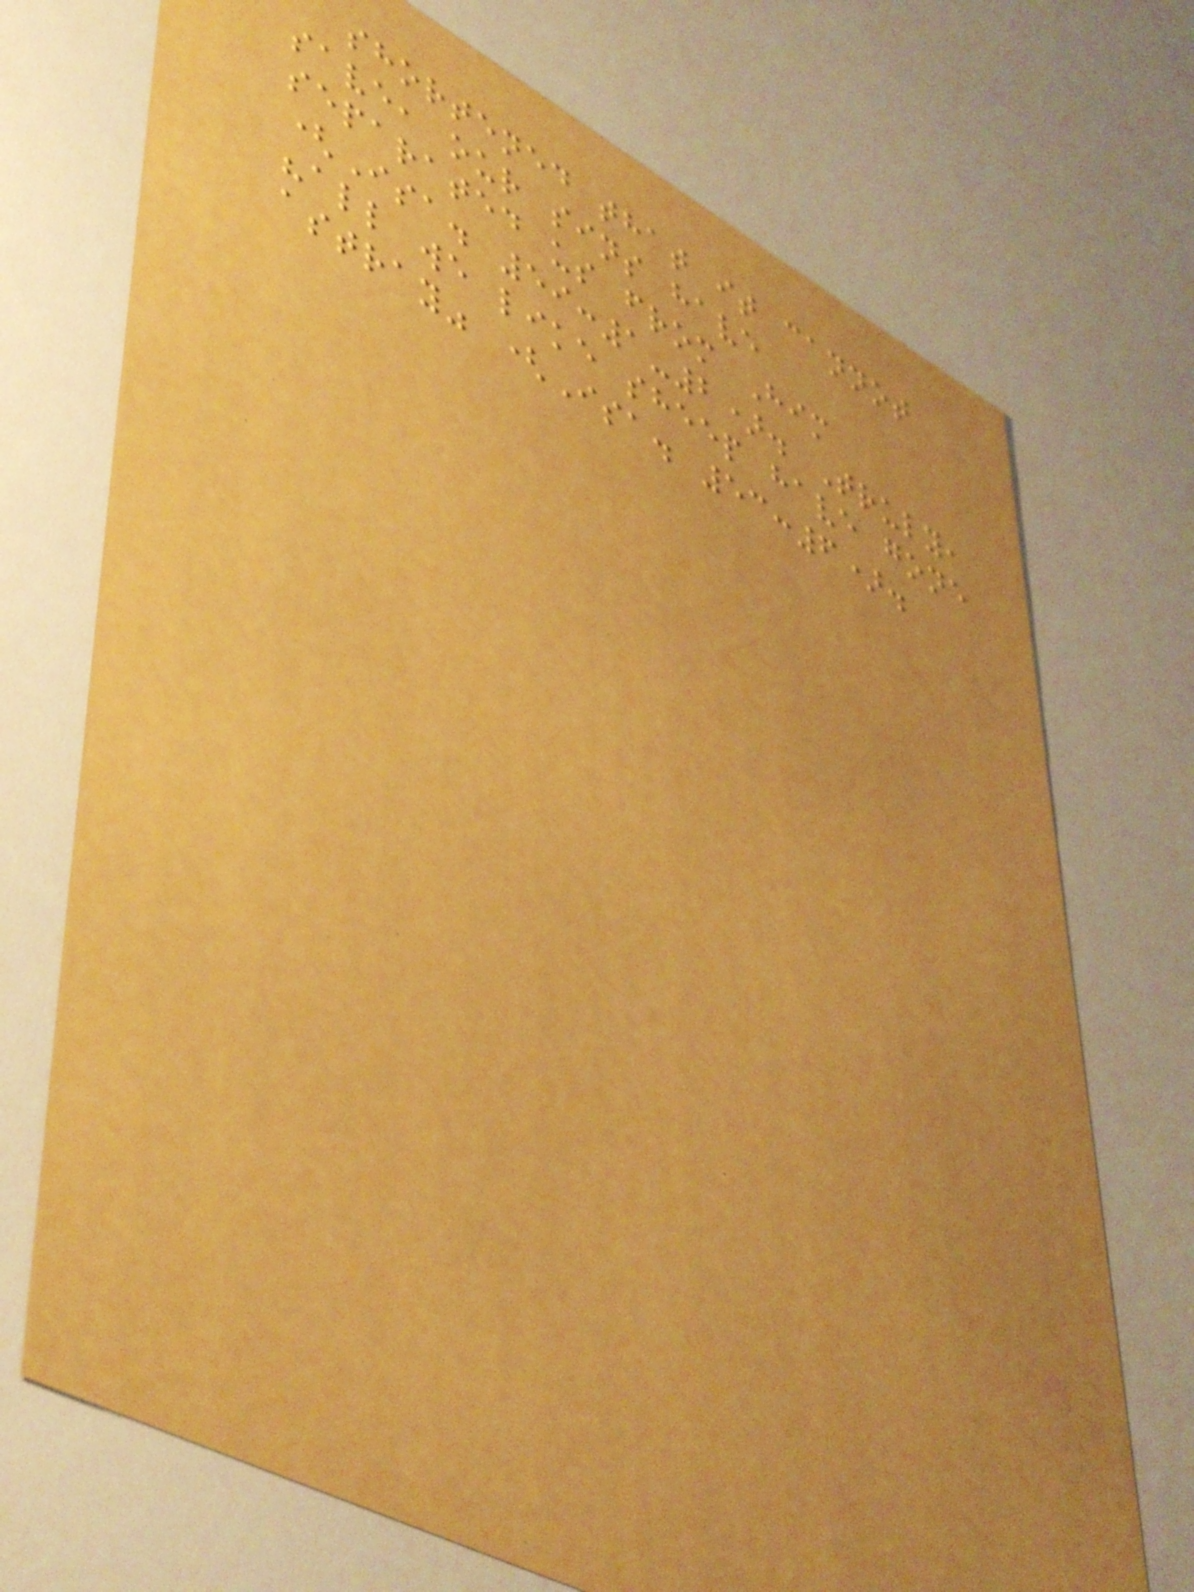shortened that it cannot
save, our sins have
separated us from Him
(Isa. 59:1-2). Truly,
"all we like sheep have gone
astray" (Isa. 53:6).
